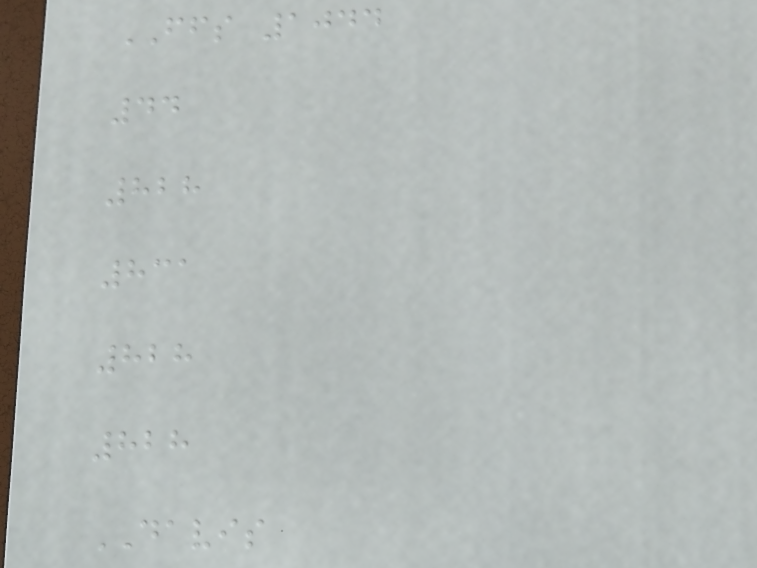FFS 1044
44
828
831
828
828
DAVIS
